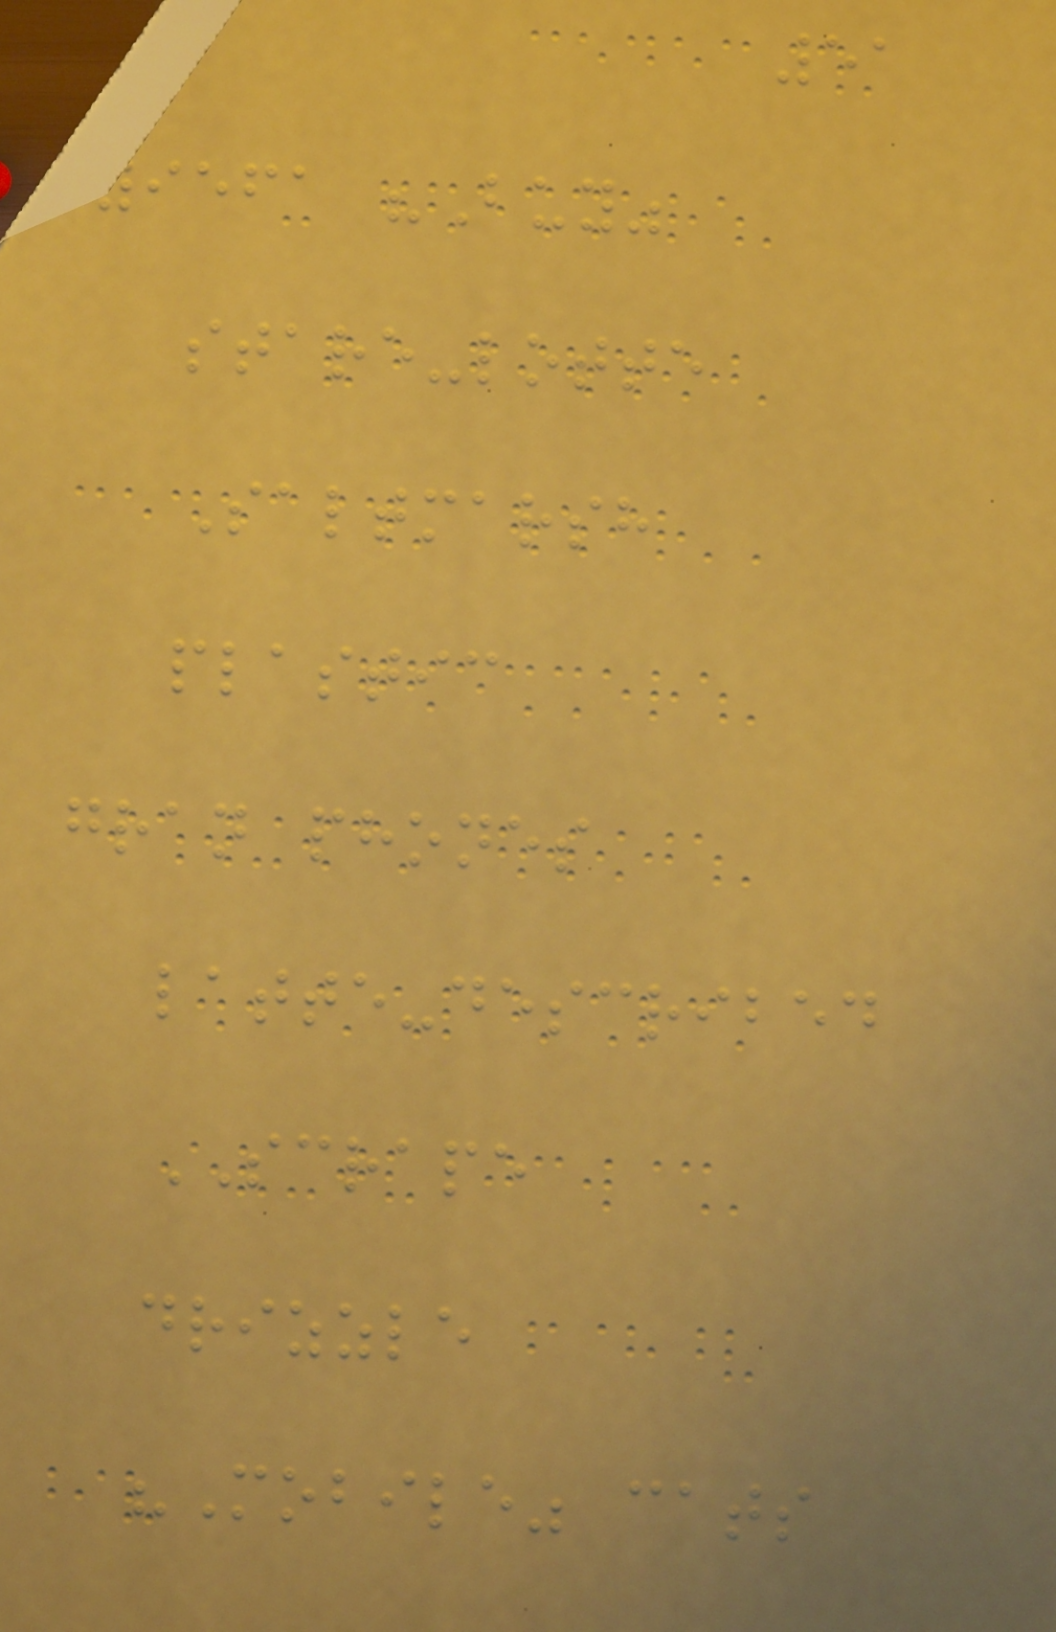51
9561 "Buy"
stare-lotte
Saltmarsh
plastic
gran phones
latte-described
SCRAPE
drizzle
"Mobile" cats
